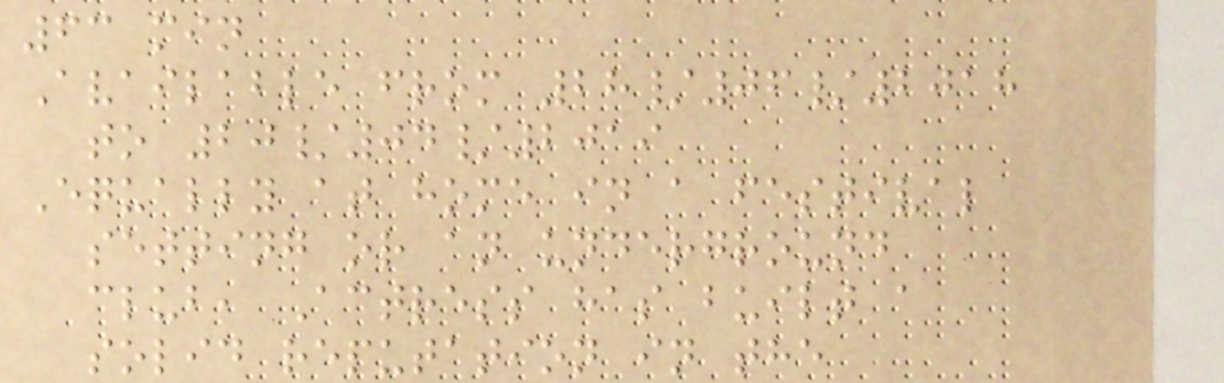63 min
Available from 28/06/2018
to 20/04/2019
Equally at home in a festival
setting or an underground
club, Actress has built a
solid reputation in the
